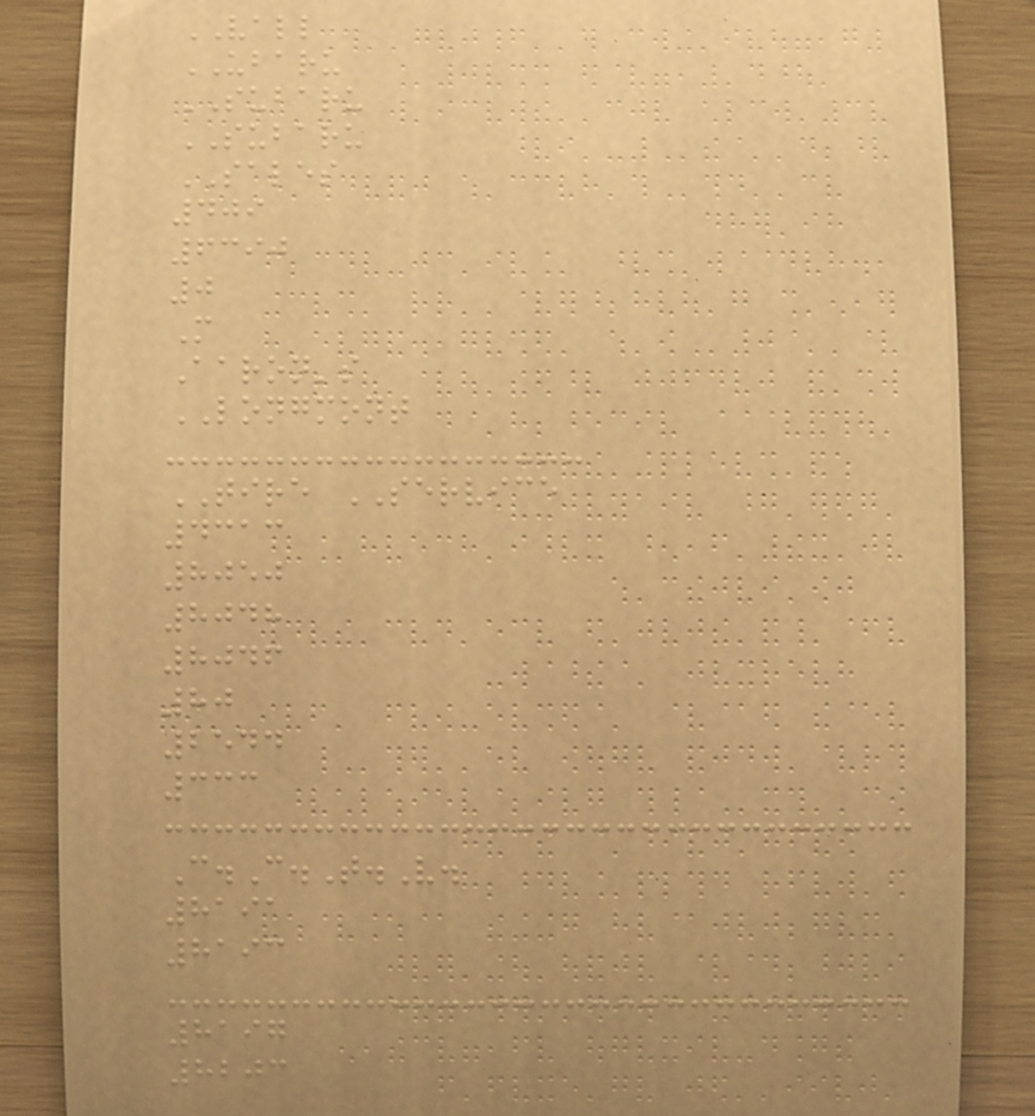VALL
UBARU
SUBARU
SUBARU
SALES
409
6390
0
M
Aaron's
LONGMONT
TIRE SERVICE
4313
8050
8048
8046
80
2544
333
C.C.T.V.
8191
8193
8197
8203
